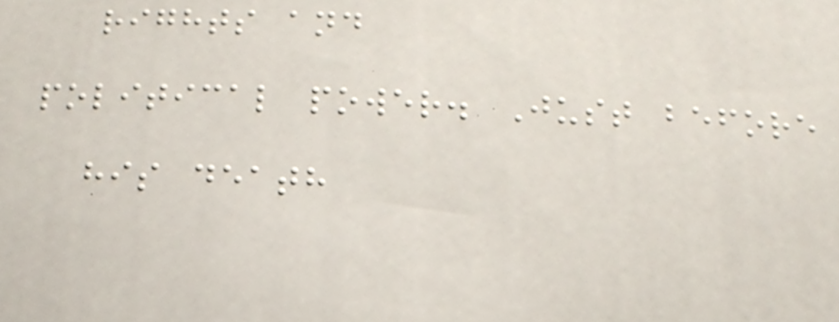rights and
political power. Just before
his death
